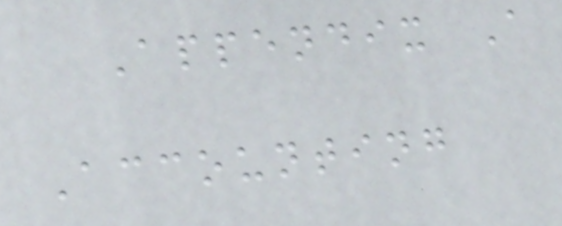Appendix A
Accounting
